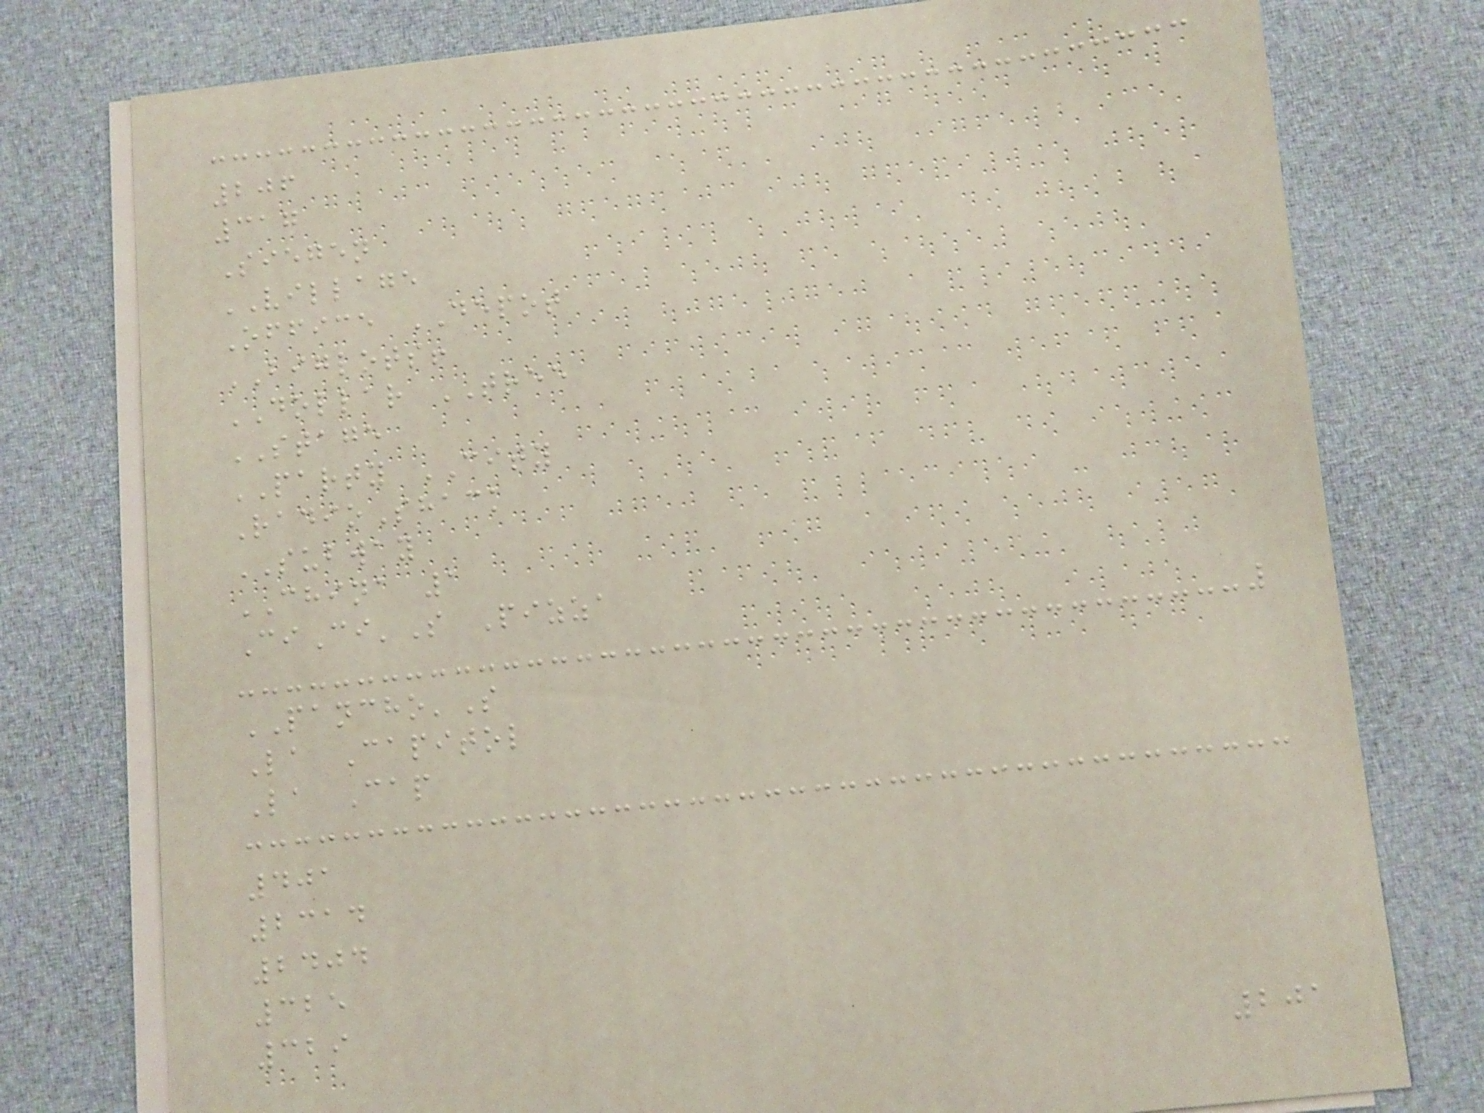206
317
Siegen
VILLAGE
Office DEPOT
BIGLOTS!
DOLLAR TREE
STAGE
PARTY CITY
RadioShack
SUBWAY
CHINA 1
CiCi'S Pizza
PANCHO'S
La Capitol
La Cap
401
2314
2404
325
329
201
